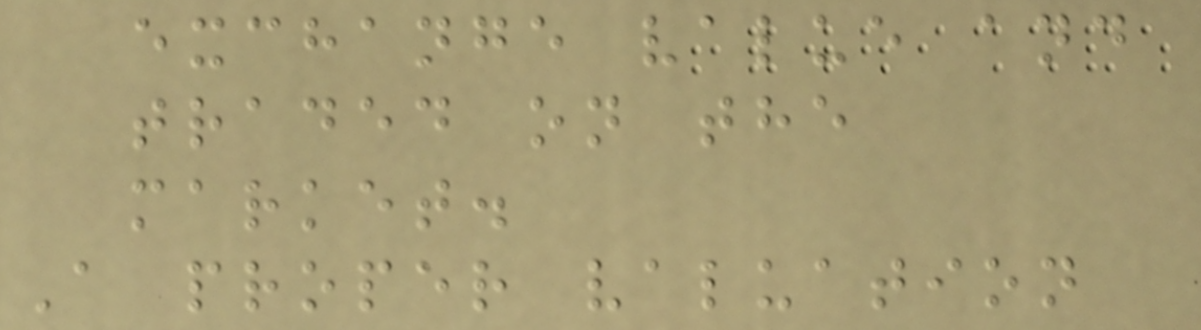exchange value and
traded on the
market.
A proper valuation
